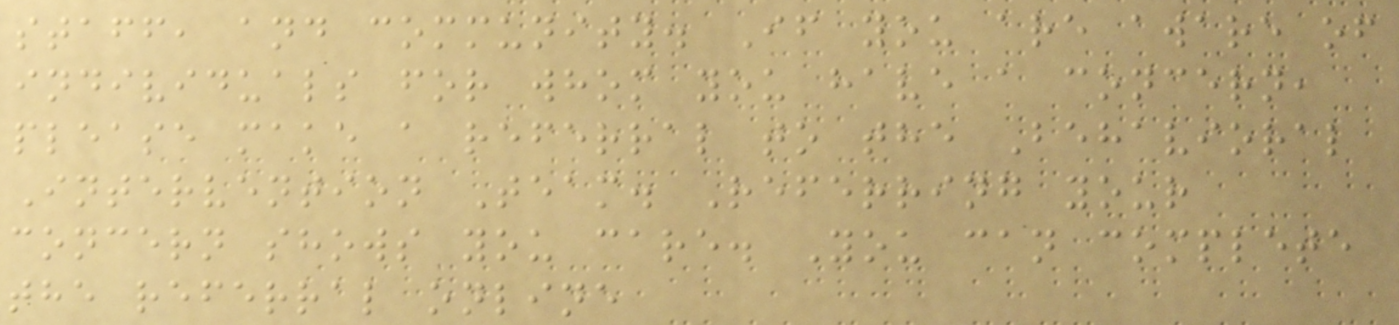staff, and community. If you are aware of
individuals for whom you have a concern,
please make a referral to the Behavioral
Intervention Team. Referring your
concern shows you care. You can complete
the referral online
